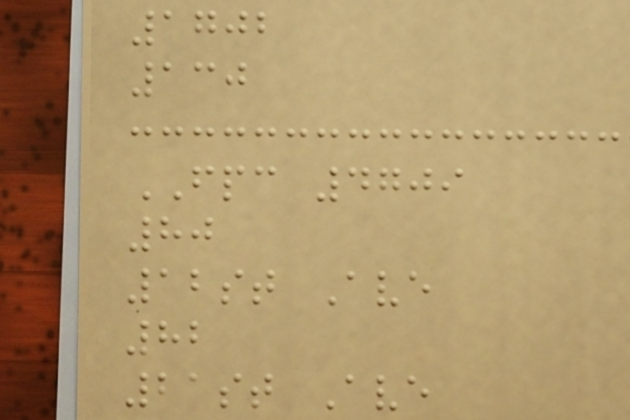1702
130
FPC 4709
80
12st Ave
82
21st Ave
